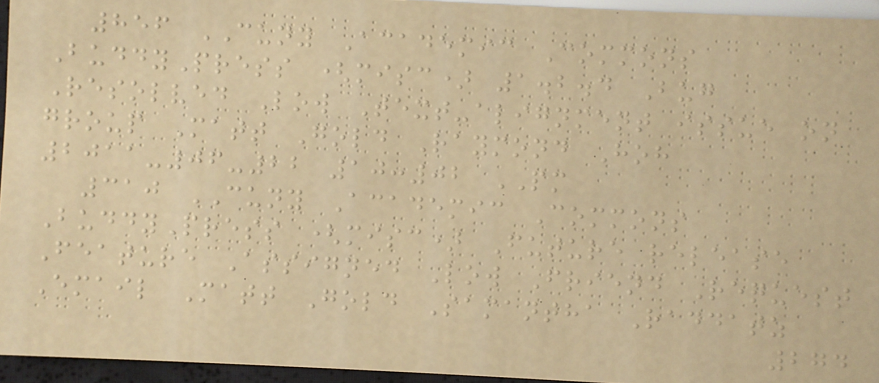856 CUNY Academic Commons
BuddyPress (misc) 1.2.4 Bug
Resolved Low Text-alignment issue on
group Matt Gold Raymond Hoh
2011-06-22 10:02 PM
310 CUNY Academic Commons
BuddyPress (misc) Future release
Feature Assigned Low Friend Request
Email Matt Gold Samantha Raddatz
274
